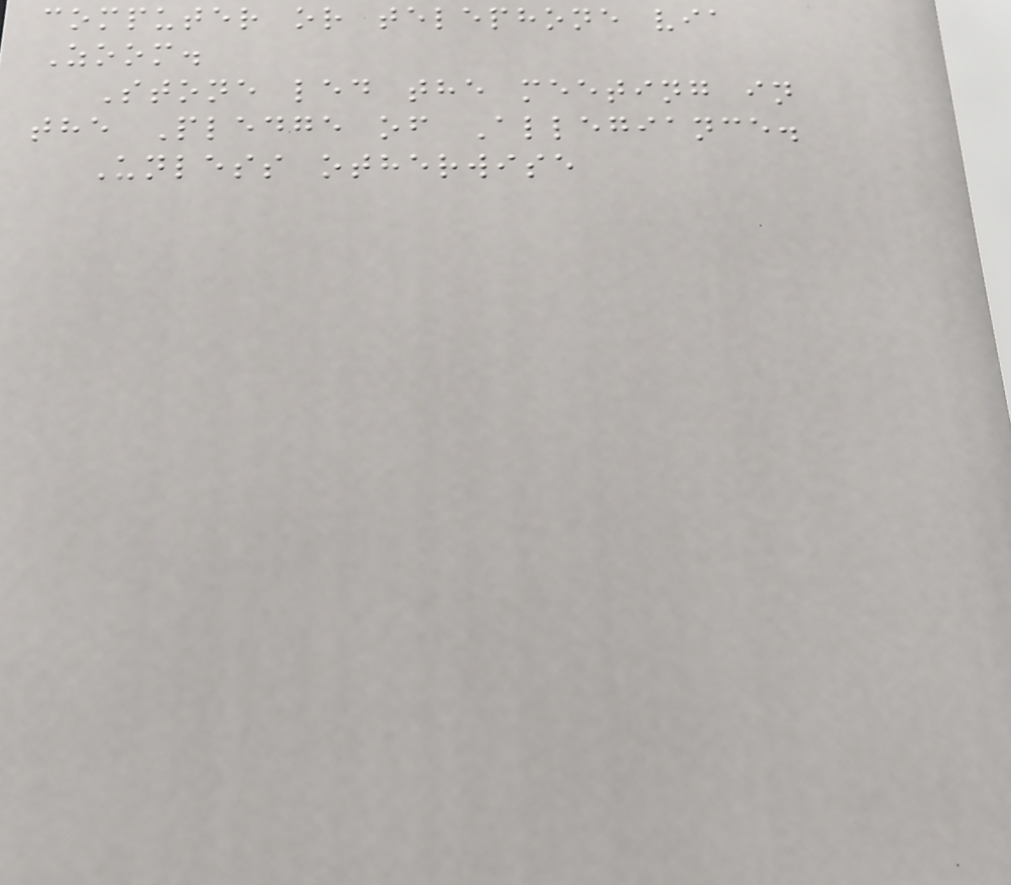computer or telephone via
Zoom.
Stone led the meeting in
the Pledge of Allegiance.
Unless otherwise
